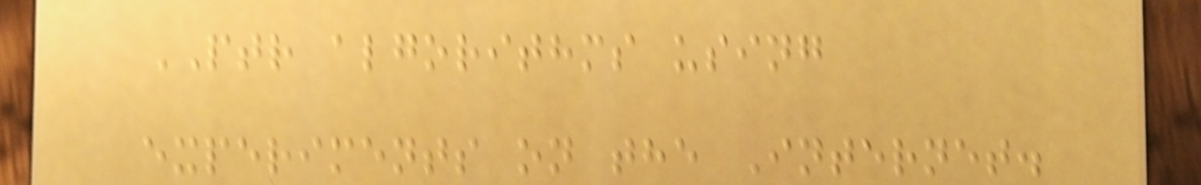PTR algorithms using
experiments on the Internet.
